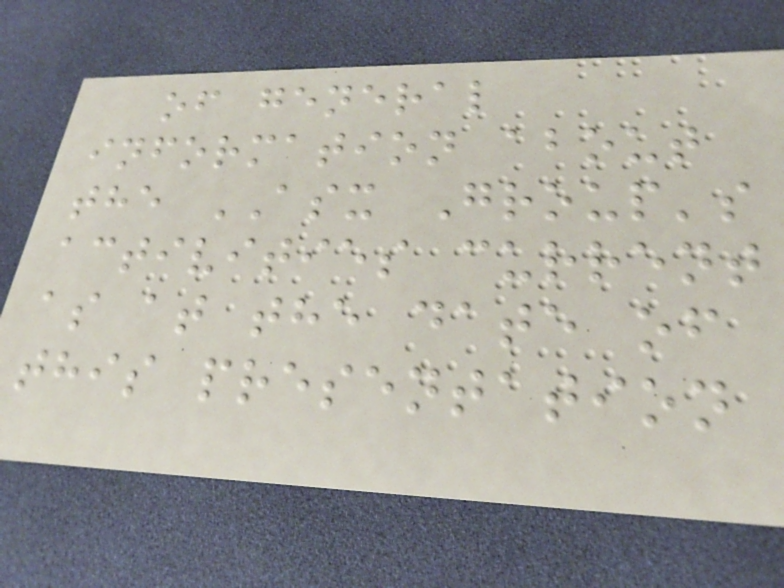of general
information about
the ASX Group's
activities current
as at the date of
this presentation
